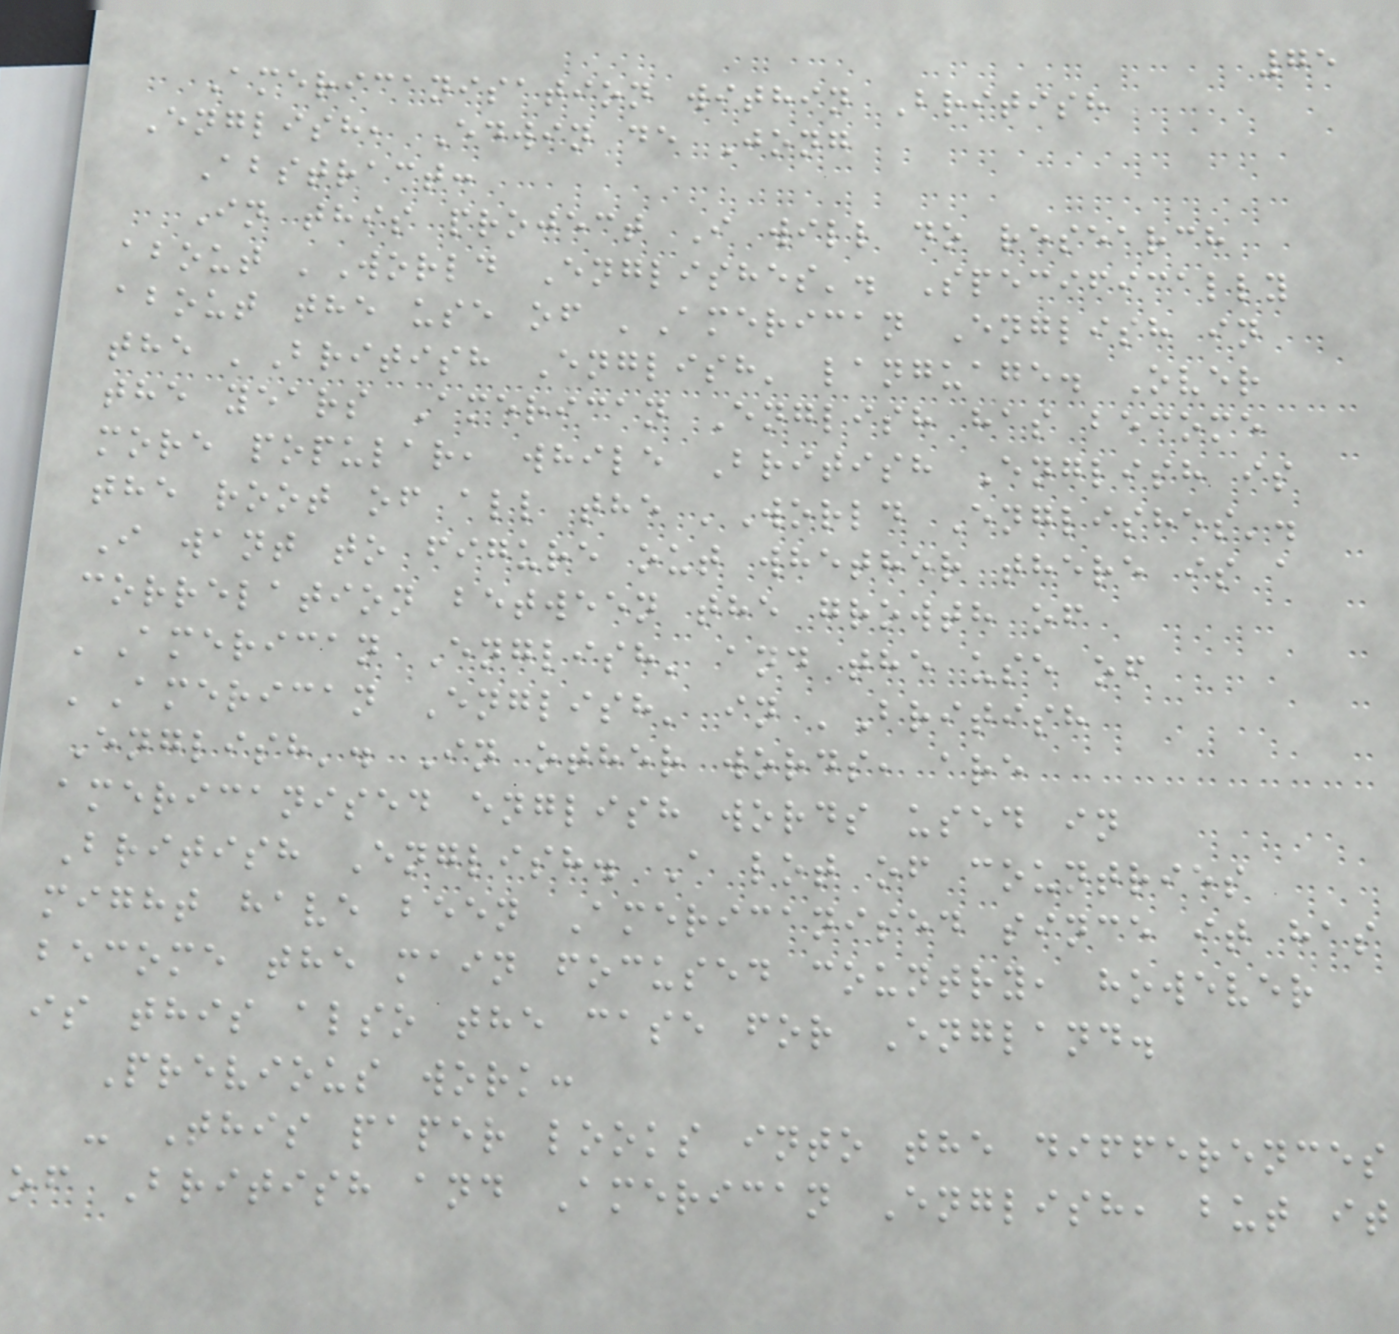75
Americanisation within British
English, Edwin de Jong
Abstract:
In this project I will do research
about 'World Englishes'. Specifically
about the use of 'American English in
the 'British English' language. Over
the years American English has become
more popular, while British English is
the root of all the 'World Englishes'.
I want to figure out whether there is a
correlation between the growth of
'American English' and the use of
'American English' in 'British
English'. In other words, are
americanised english words used in
British English. A lot of countries
might have been Americanised since it has
become the main focused country, however
is this also the case for England.
Previous work:
- This paper looks into the differences
of British and American English, but it
